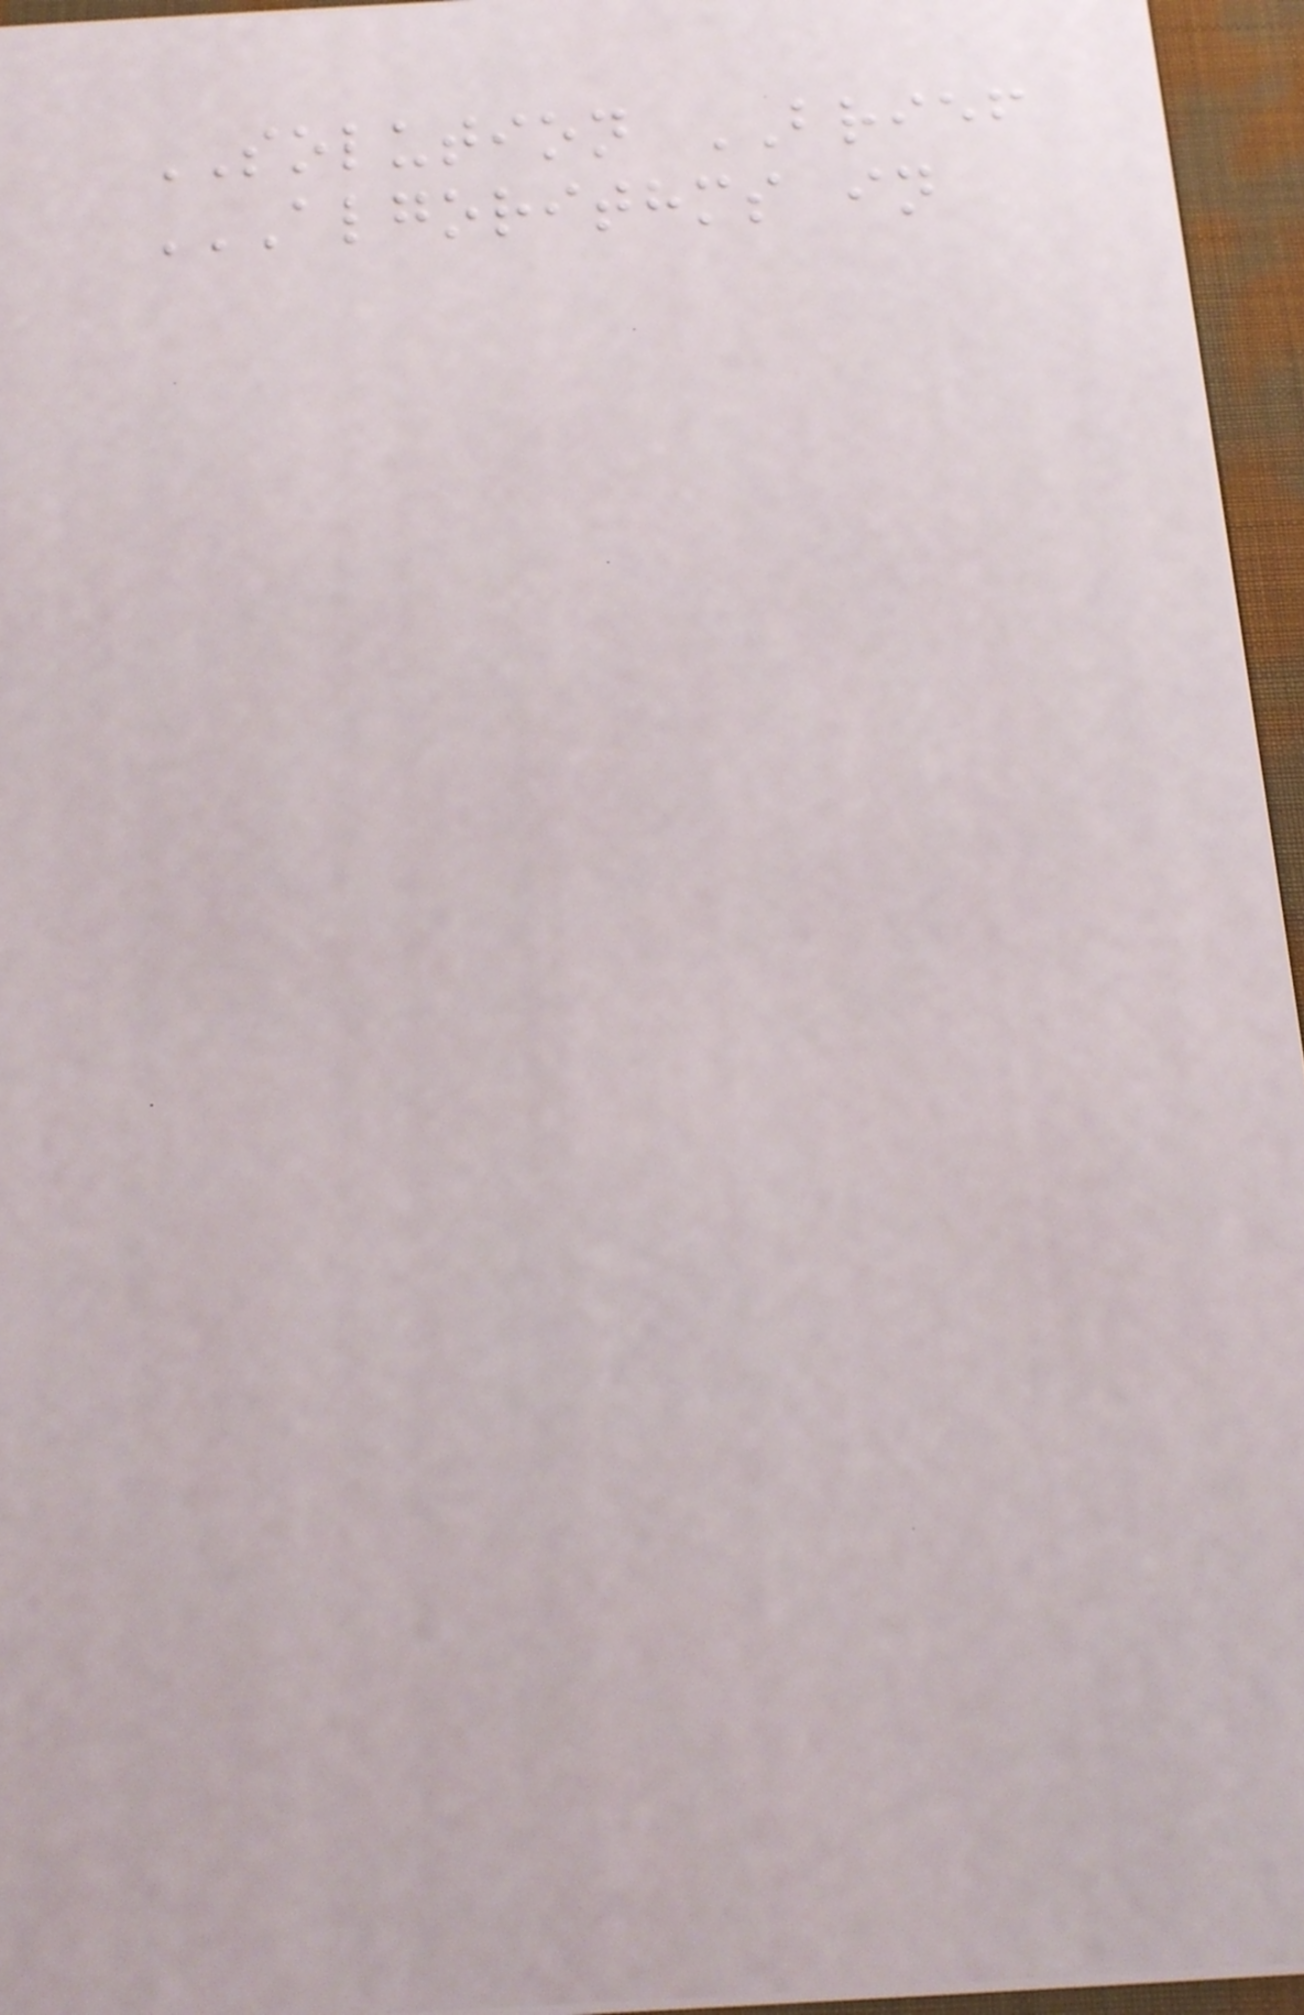SOLUTION BRIEF
ALGORITHMS IN
